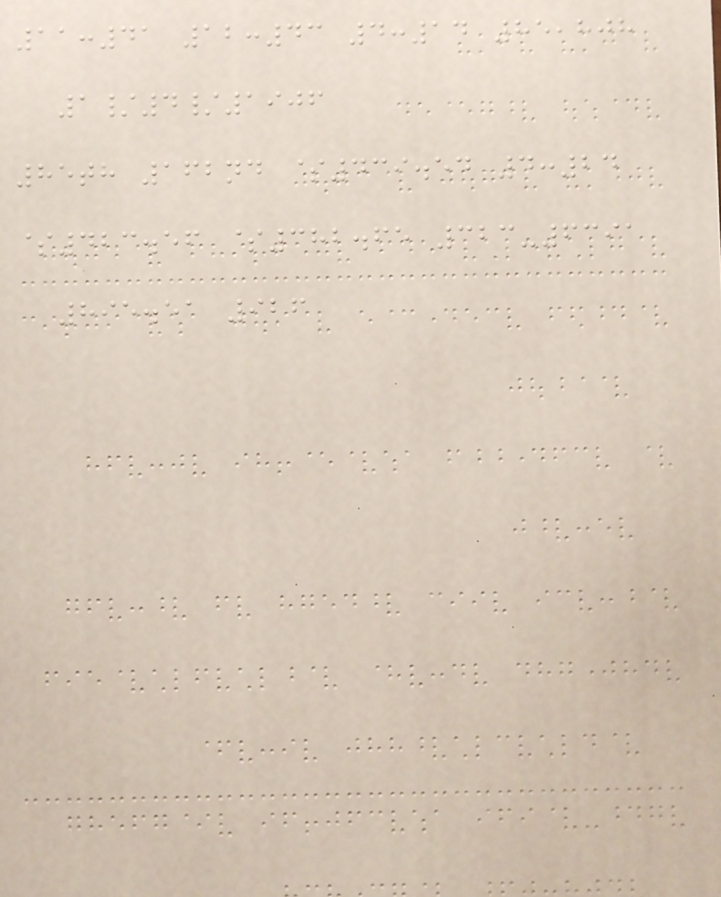11:41 12:43 4:14 85,808
1/4/1906
85th 162nd $439.54 4:24
$423.56 $382.65 323-6391
895.51 926
